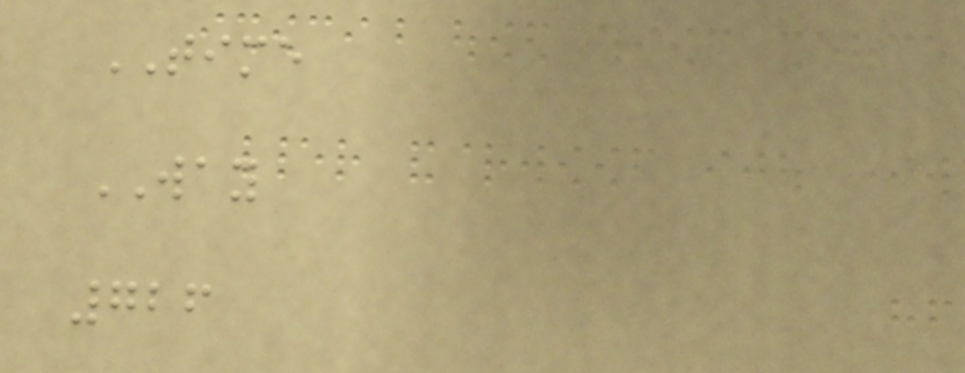TIME
WAY
726
